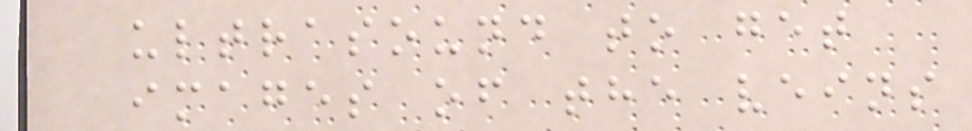ultrasound to get
images of the veins
